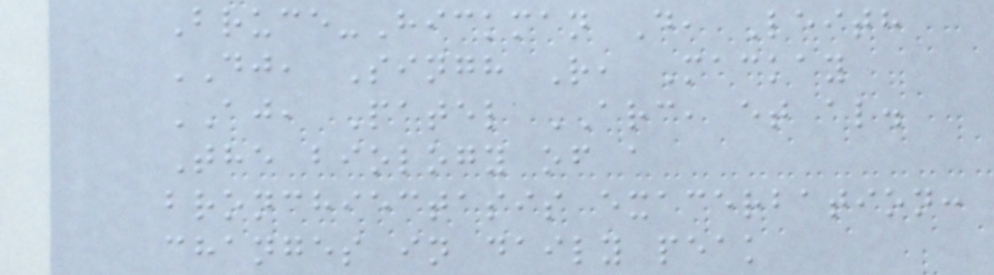Bruce-Hickman D, Leith
DJ, Singh R, Mackay
AJ, Patel ARC, et al.
The biology of a
bronchiectasis exacerbation:
changes in daily peak
